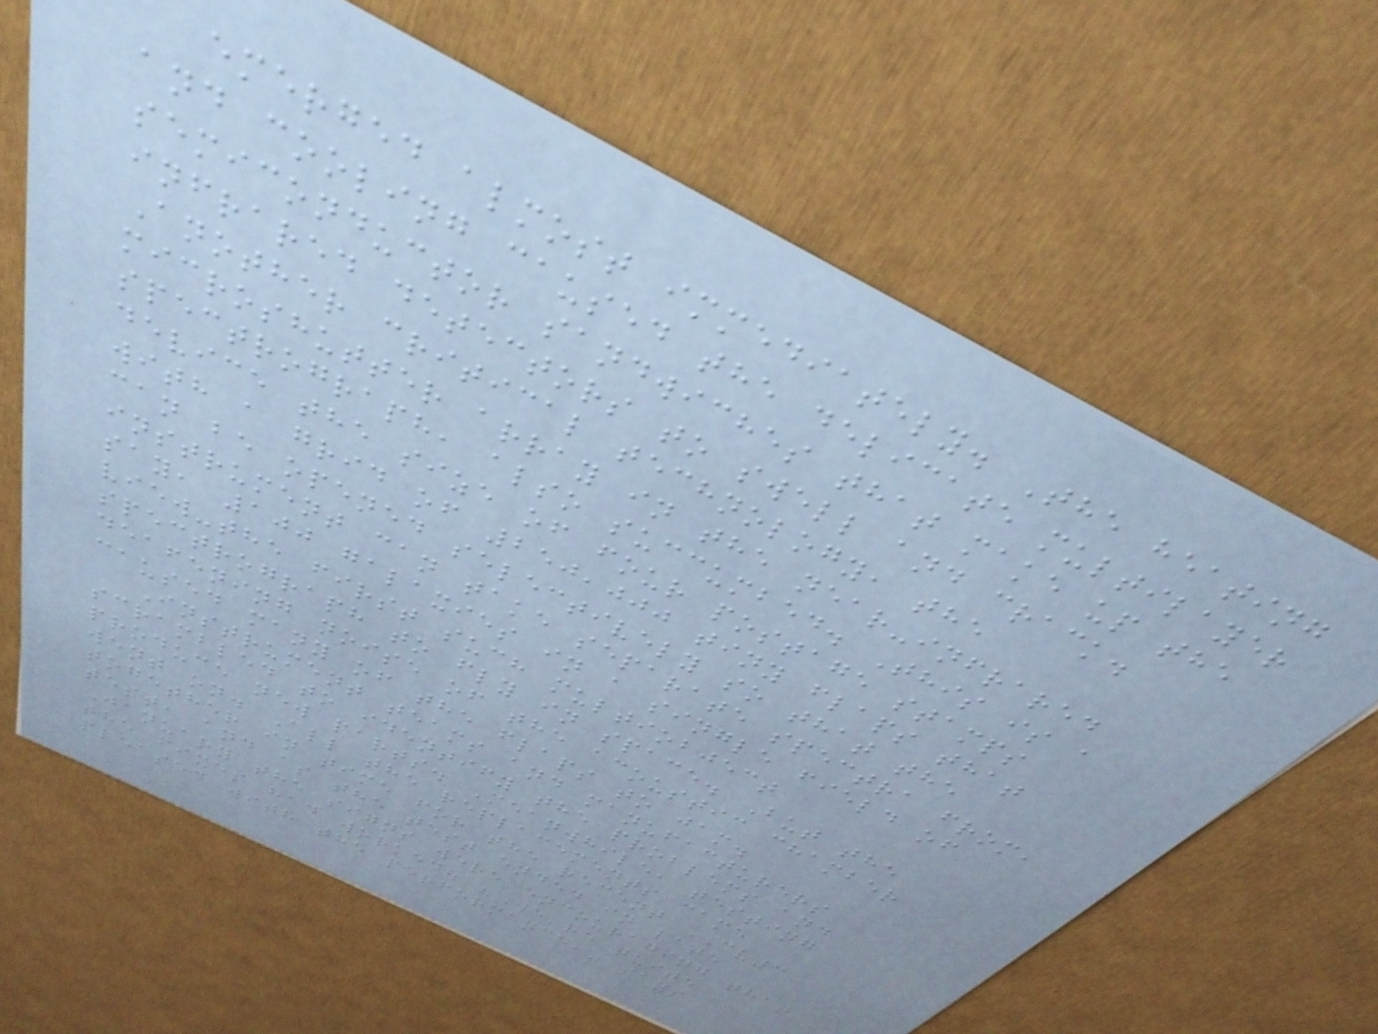emerged almost immediately. The heating
and cooling caused the delicate multilayer
semiconductor sandwiches that make up the
infrared detectors to swell and crack.
Another critical technology, the
microshutter array in the near-infrared
spectrograph, also succumbed. This is a
device the size of four postage stamps
with a grid of 250,000 tiny flaps that
can be opened selectively so that the
instrument can take separate spectra from,
say, 100 galaxies in a single field of
view-the first such multiobject
spectrograph to fly in space. But the
deafening noise of the acoustic chamber
caused many of the flaps to jam.
Instrument teams and manufacturers
scrambled to identify the problems and
produce new parts. Meanwhile, testing
went on. All the replacements came
together in time for the recent CV3
test, and as the test ended in late
January the signs were encouraging that
the fixes had worked. "We're quite
pleased with the performance," says
